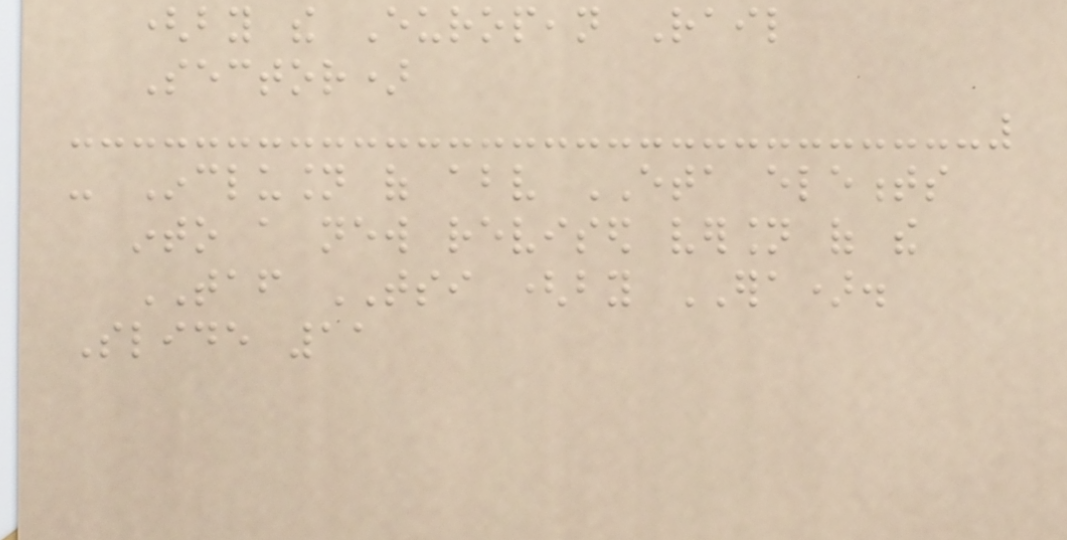(by the European Rail
Sector)
- Inclusion of above ETA elements
into a new revised version of the
TAF TSI (by ERA).
Slide 11
